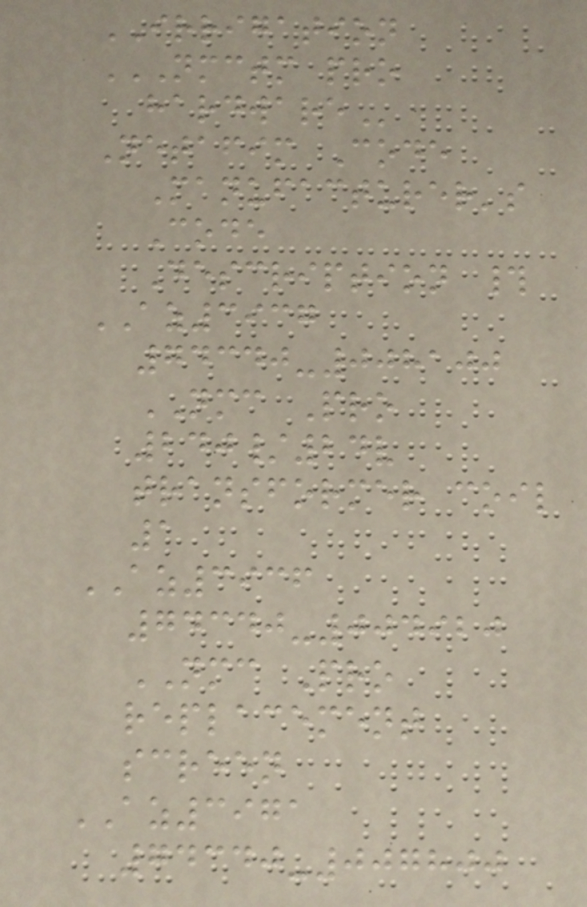IRRIGATION
NMCTM PRO
HARDWARE
Netafim Code
Manufacturer's
Code
Description #
AZ3937
74340-008100
NMC Pro
240/24v
transformer coil
1
AZ3936
74340-004920
NMC Pro
replacement
screen
AZ3971
74340-007800
